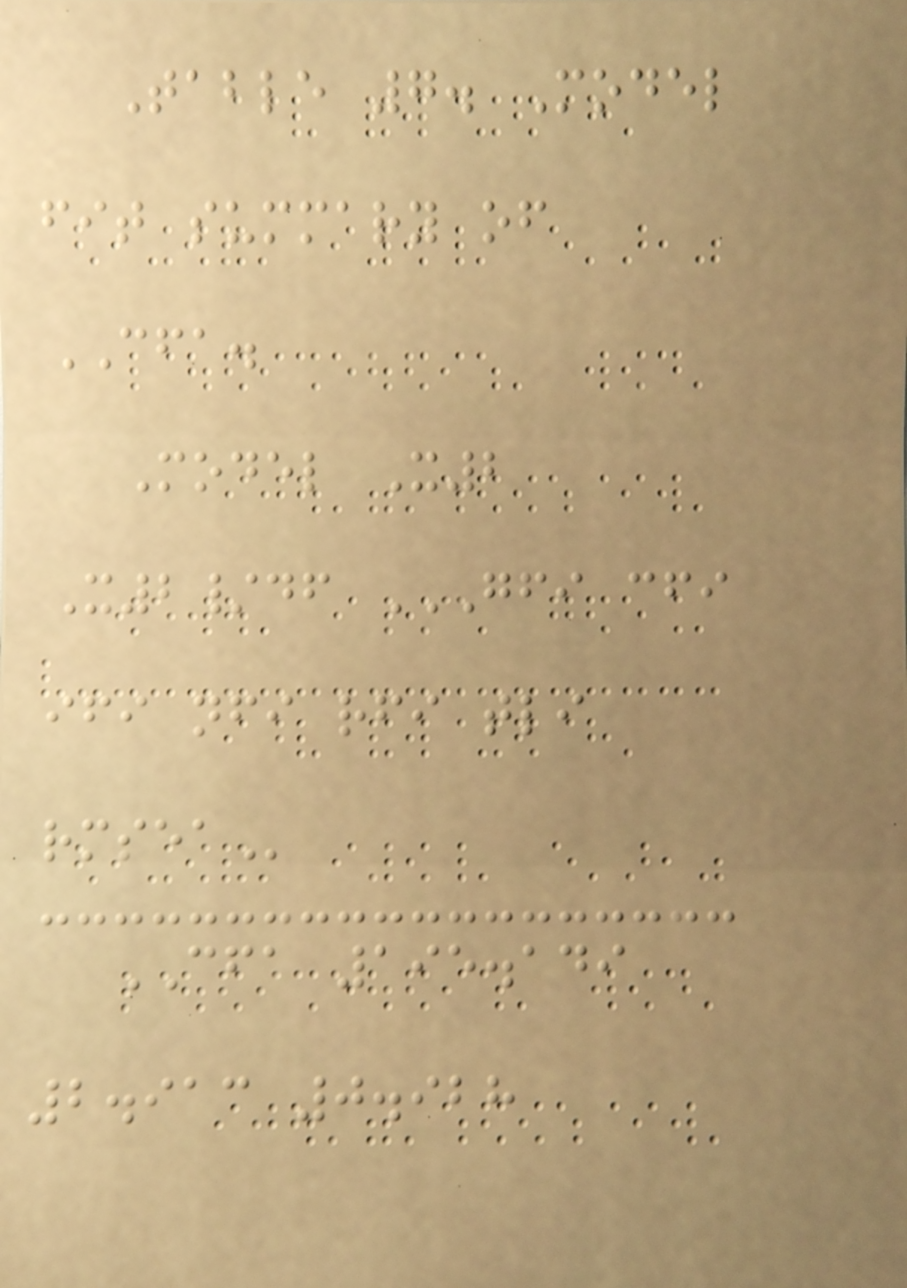Table 7. Model
fit summary of
CFA.
Model X2
X2/df GFI CFI
IFI NFI RFI TLI
RMSEA
CFA 195.149
2.913 0.928
